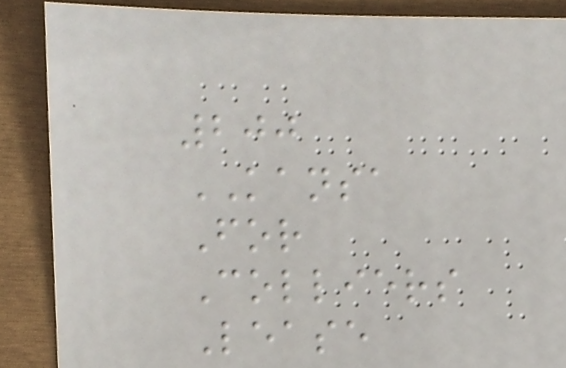200
KANSA
For
Colliers
Lease
